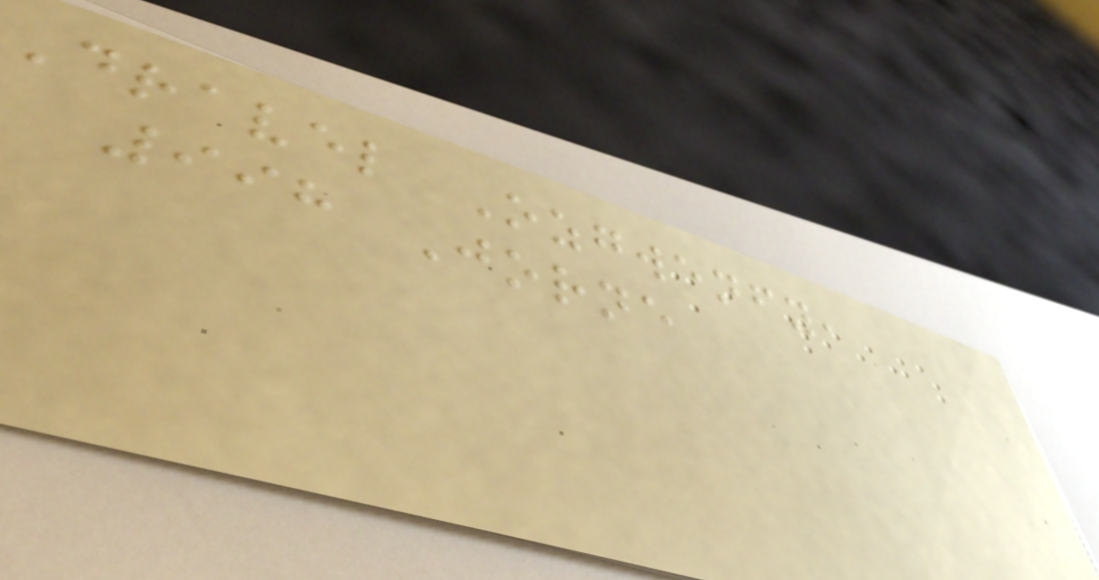Dravel Ozgwenfy,
998 Jorne
